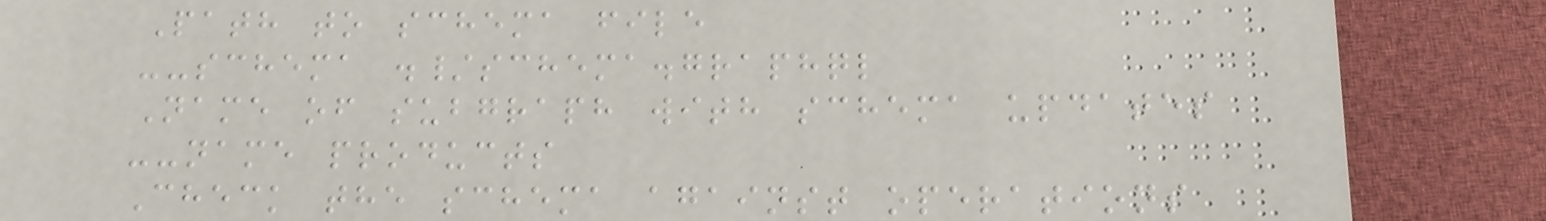Path to schema file
--schema ./schema.graphql
Name of subgraph with schema updates
--name products
Check the schema against operations
